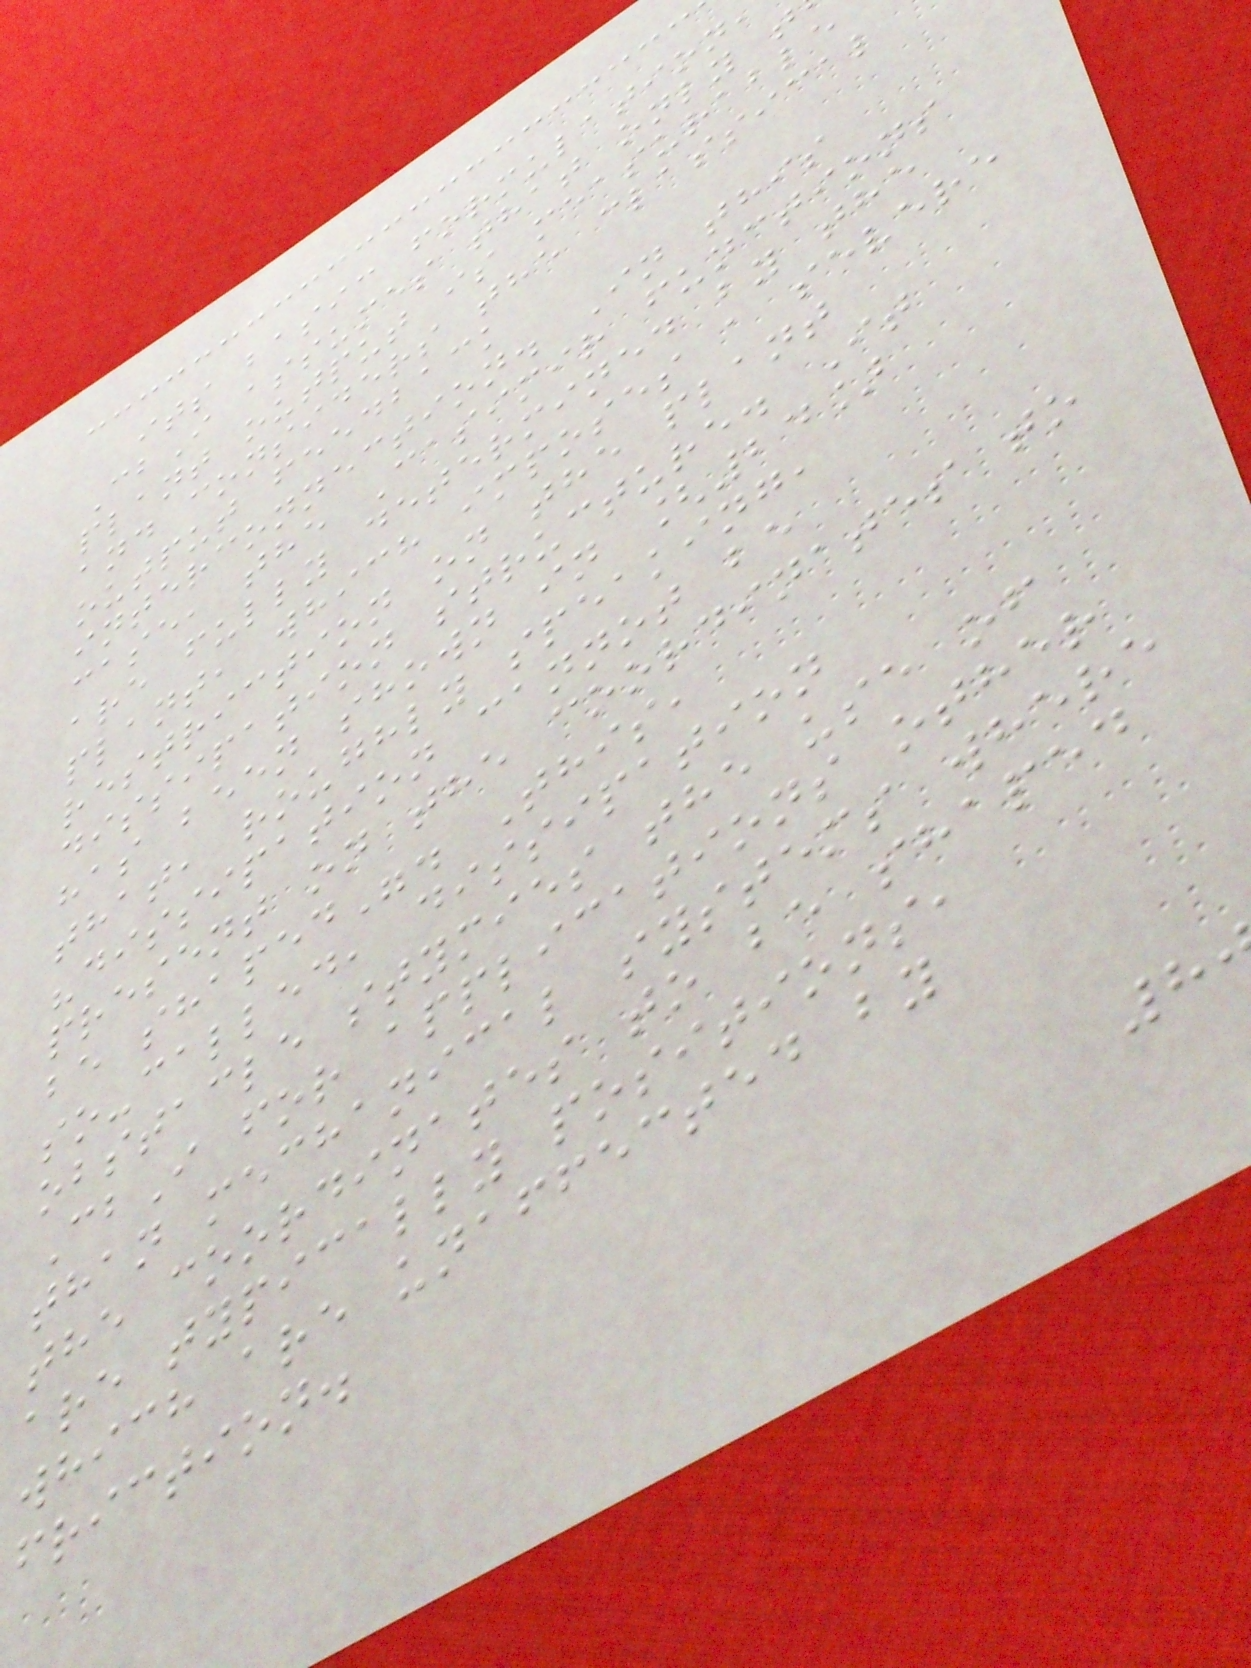its basic formulation
CbI assumes that only t
plant output is measurable
and considers the classical
output feedback
interconnection. In this
case, the Casimir functions
are fully determined by the
plant, which imposes a severe
restriction on the plant
dissipation structure. It
has been shown in [24]
that, roughly speaking,
"dissipation cannot be
present on the coordinates to
be shaped". This,
so-called, dissipation
obstacle stymies the use of
CbI for applications other
than mechanical systems where
the coordinates to be shaped
are typically positions,
which are unaffected by
friction.
